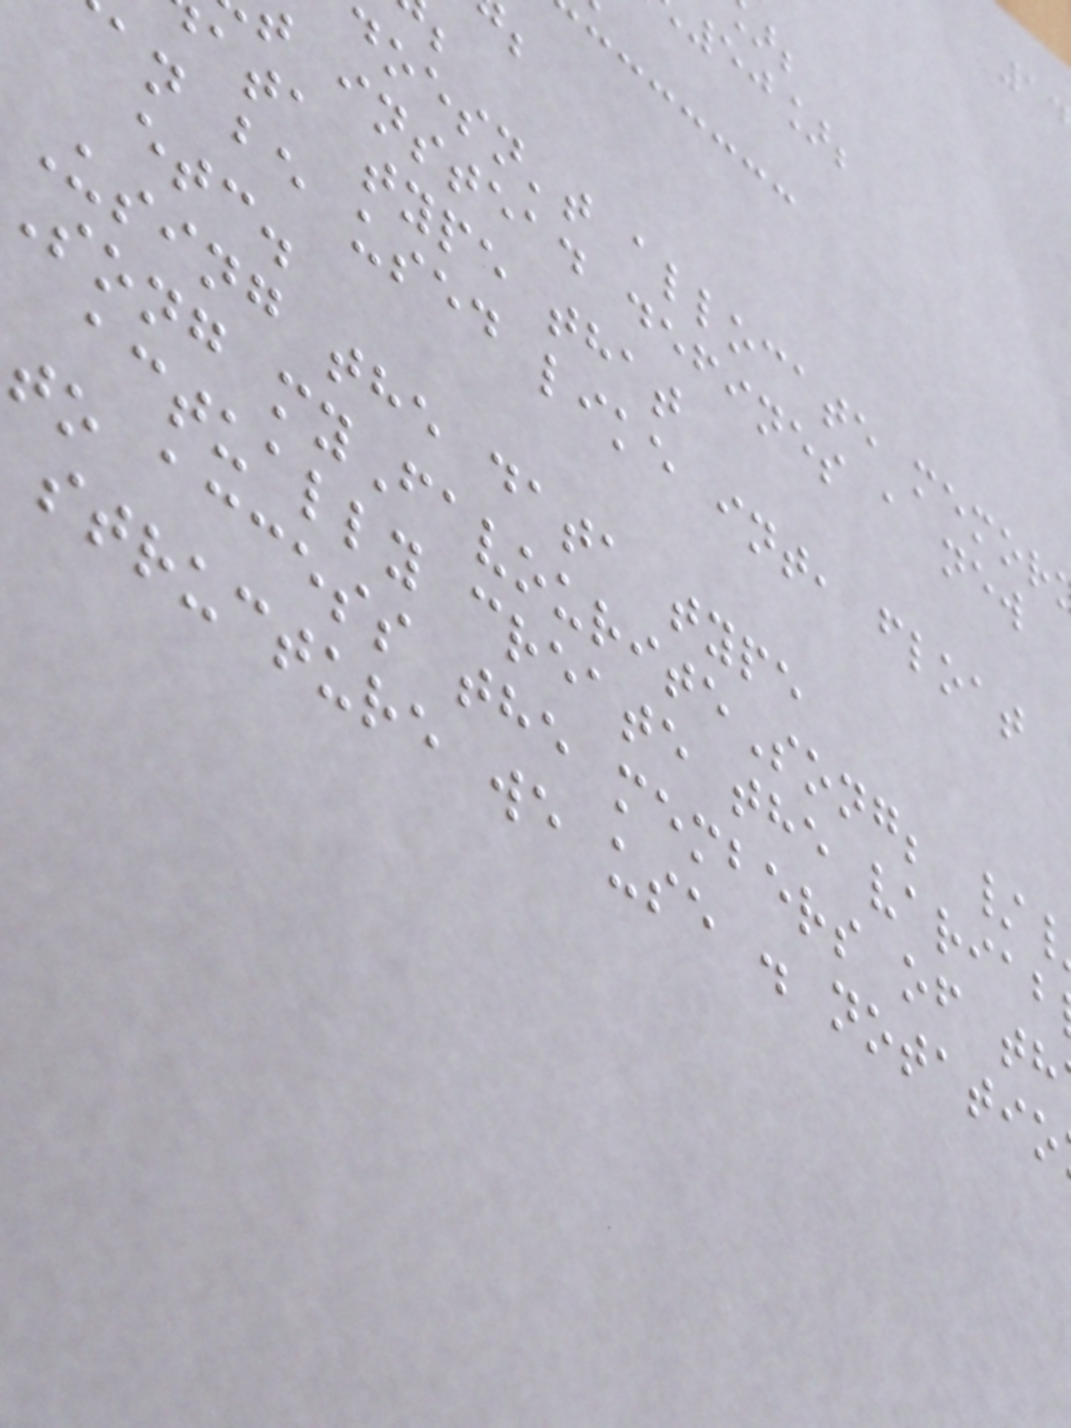50];
doesn't allocate memor
instead defines a new
ata type that
an be used like int, float
etc.
Using the data type
song myFavouriteSong; /
actually create the variab
to access the members of th
structure we use . notatio
